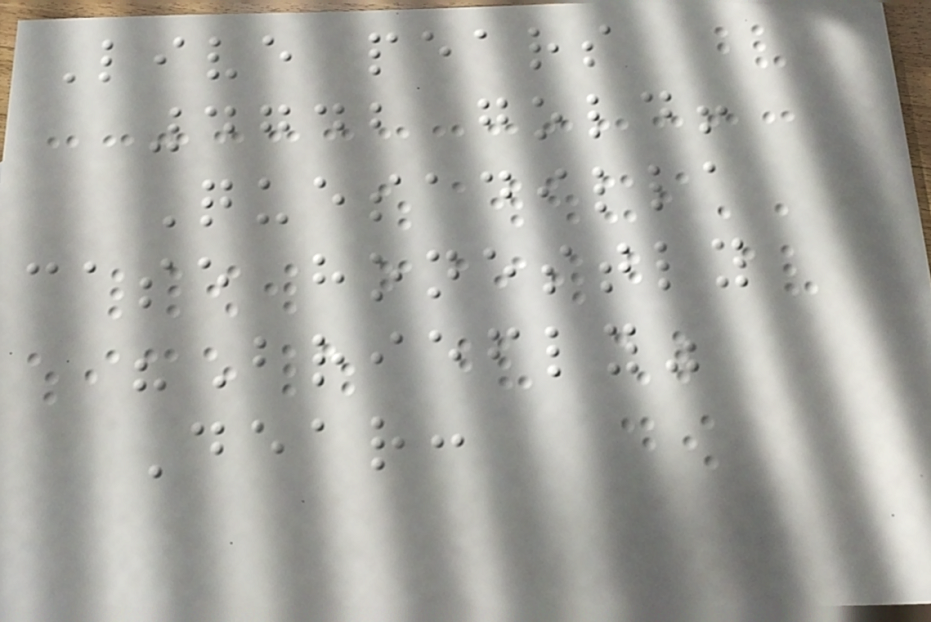Live pears
4742 gold!
Quesadilla
case honestly
"Briefly"
Dear:
